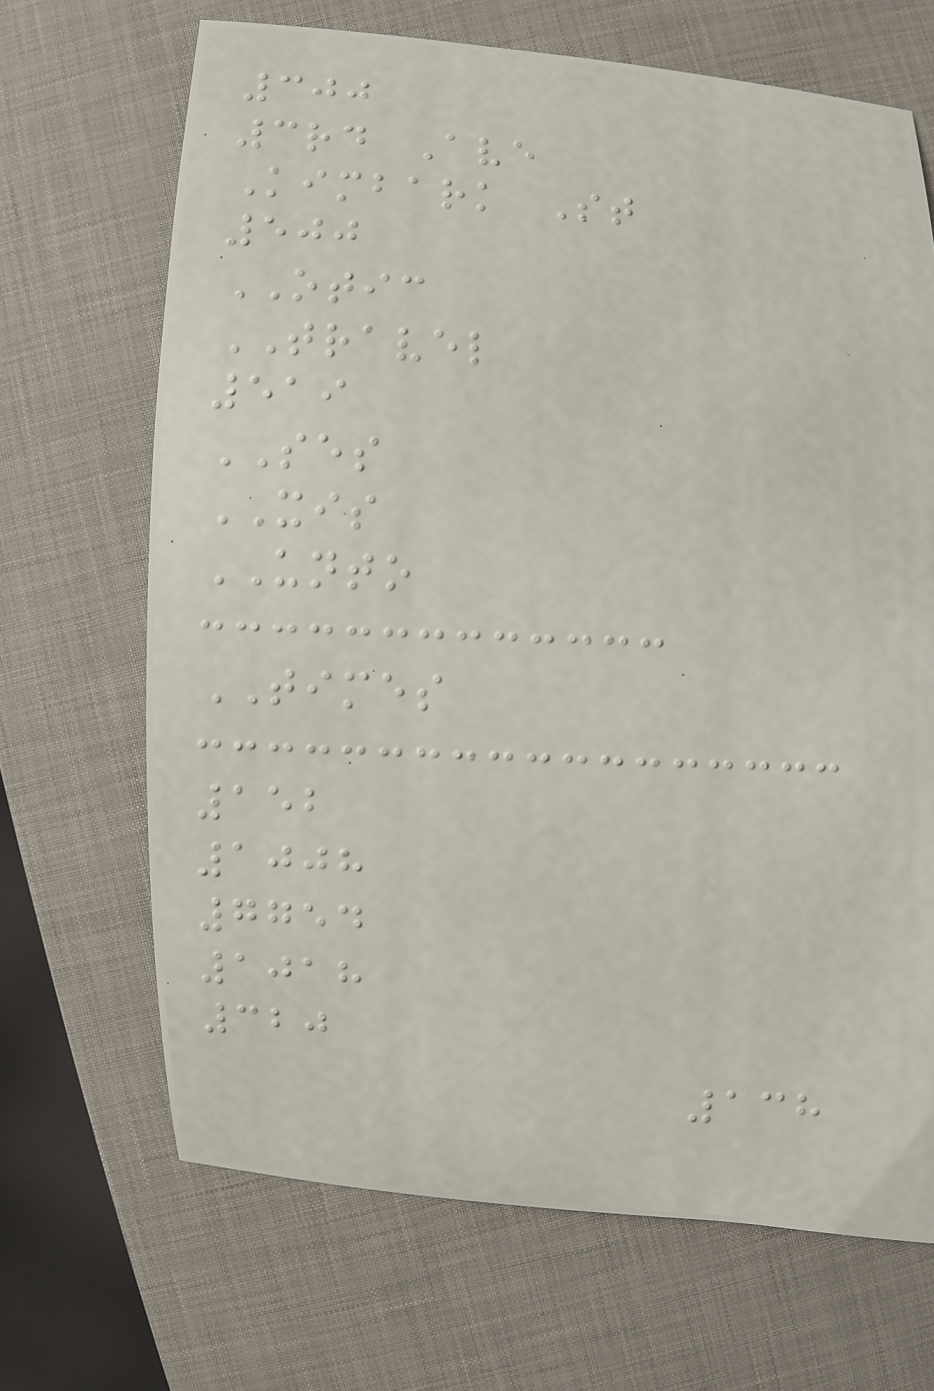300
3rd Ave
Kimbark St
500
OTIC
TRAVEL
519
SES
XIS
UNTO
TIMES
152
1008
7754
1018
320
138
